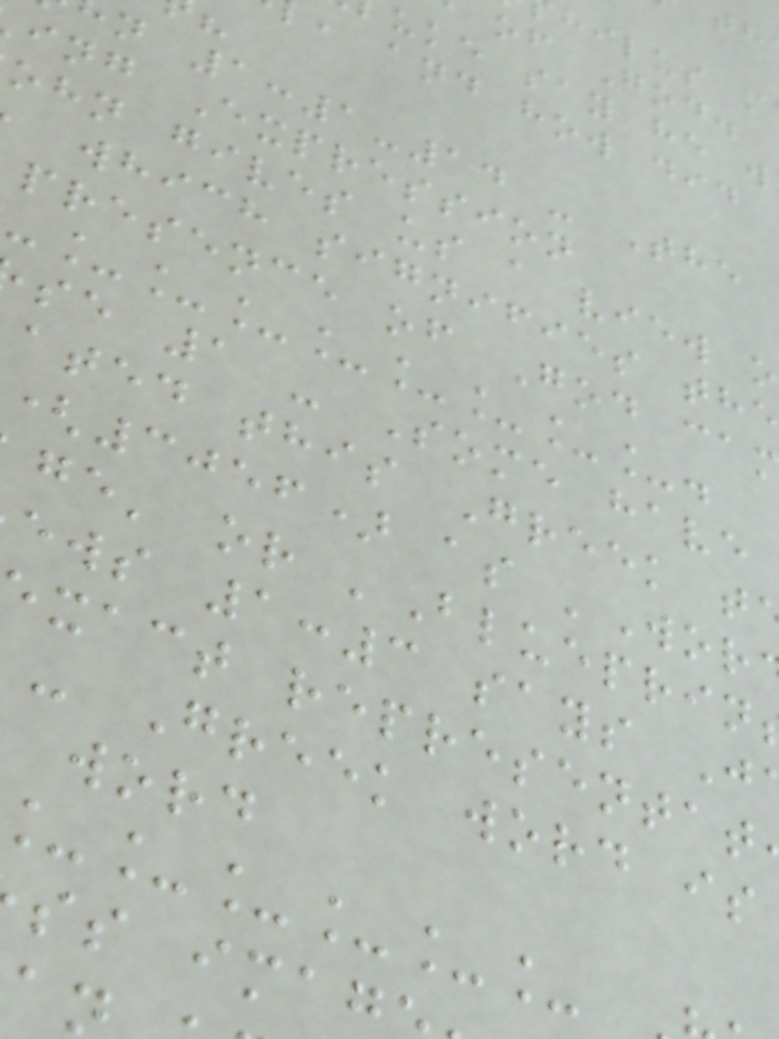hilus m
of God.
uke say he w
, and how did
n 1:1-14 - The
ing Expression
ohn gives us a view o
which signifies the
presence of God ca
________.
se 1 - Some have
ated this Greek t
(3056) as 'Wor
ge' or 'Blueprin
ews 1:3 says J
xact representat
- Greek word is
word
_____
